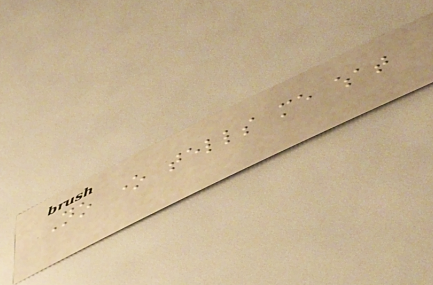No one tells me what
